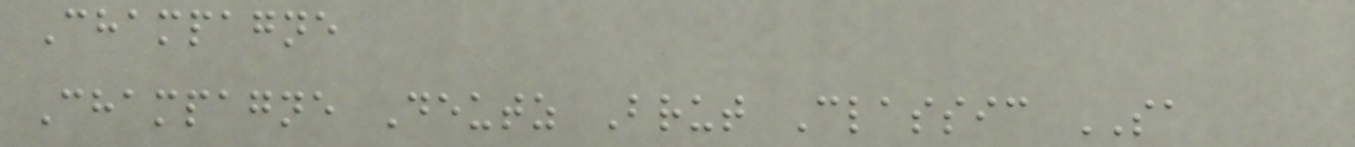Champagne
Champagne Deutz Brut Classic SA
